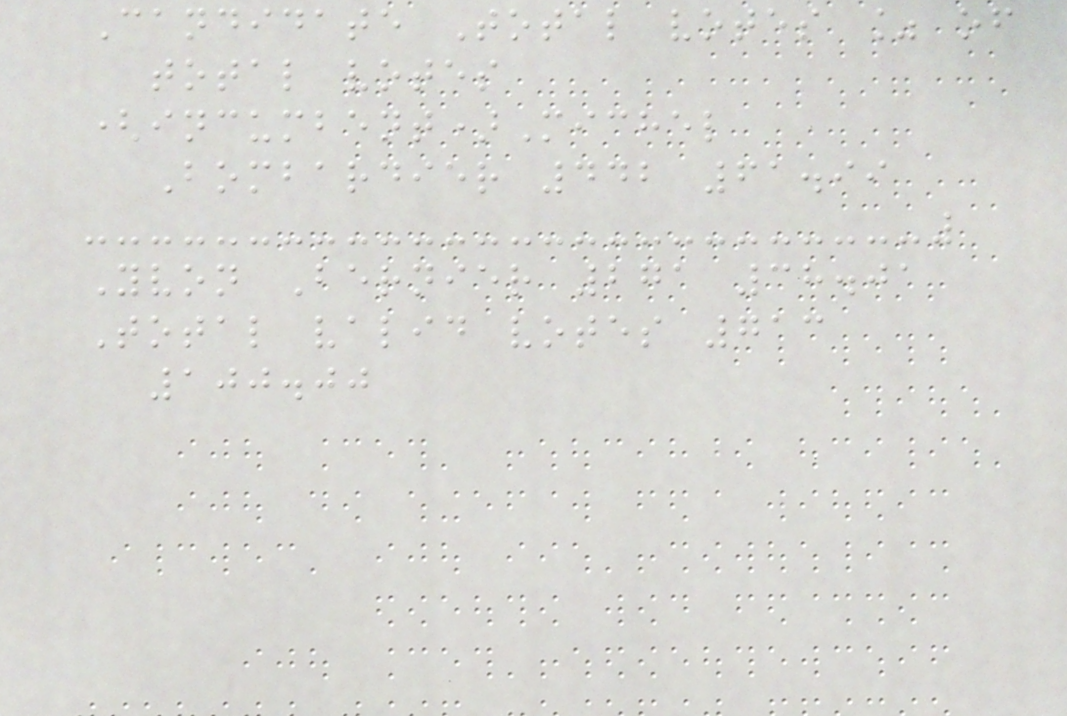Candidate Total votes % of
total votes
(incumbent)Michel
Bombardier 442 61.99
Yvon Bernier 271 38.01
Total valid votes 713
100.00
